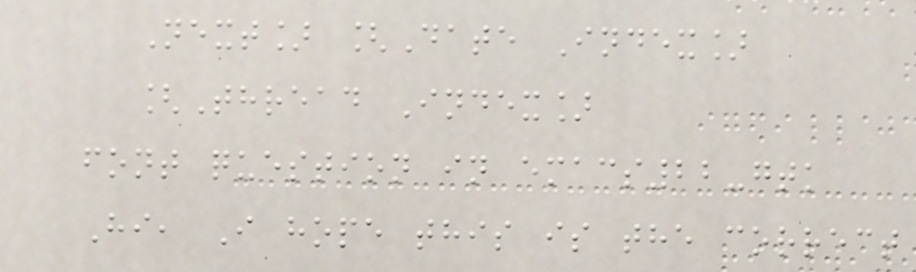Next] [Date Index]
[Thread Index]
font question in emacs22-gtk
Hi, I hope this is the correct
